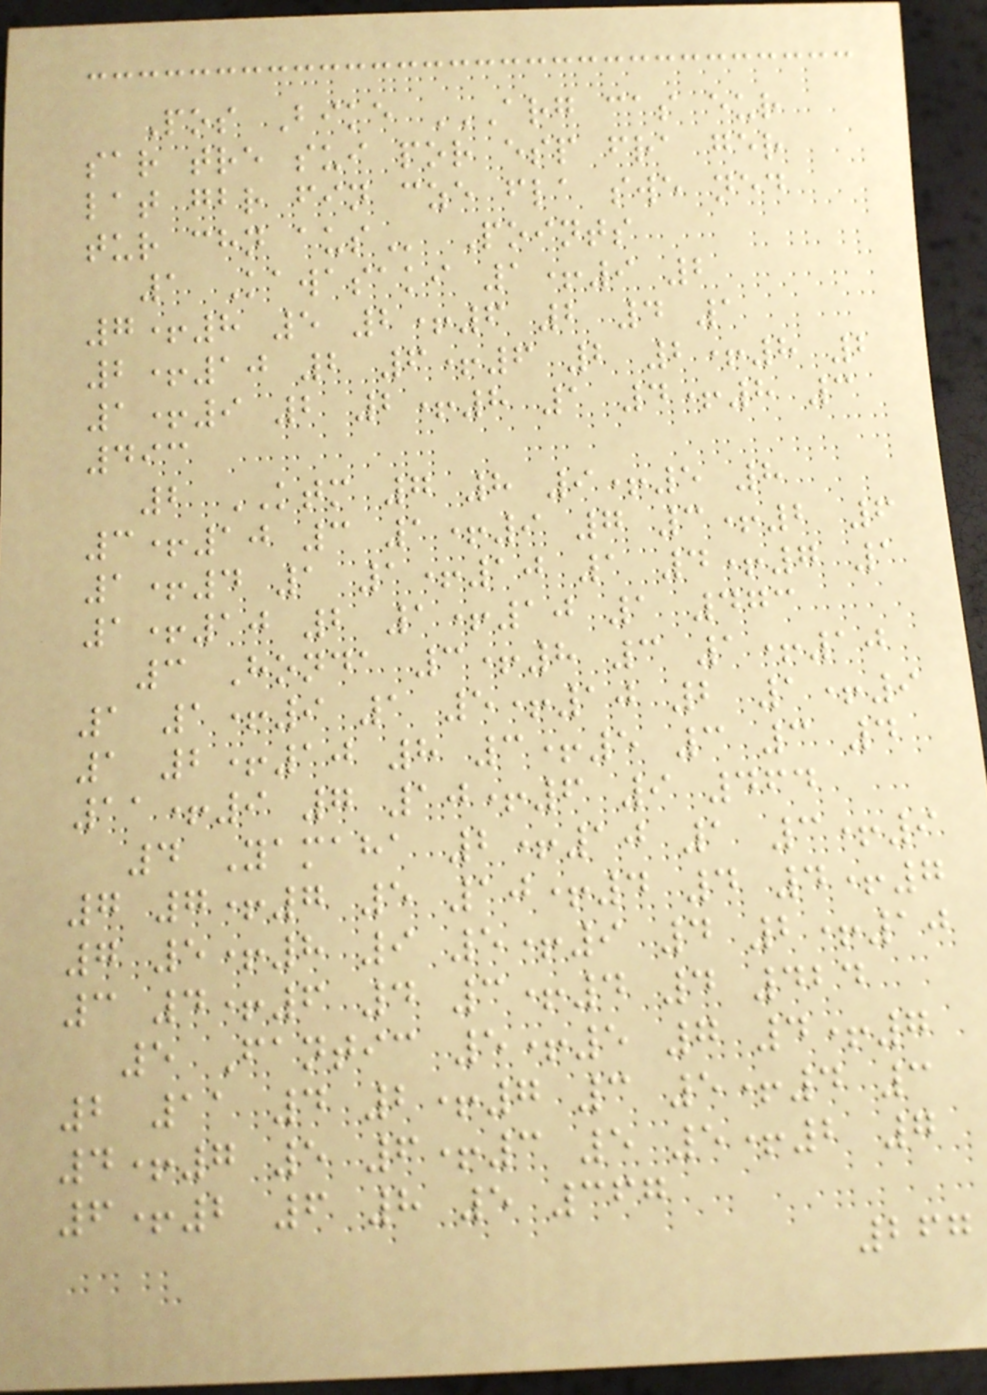Pos Bike ARG CAS EUR
SAR TRE SUI POR ESP FRA GER
LAT GBR FIN CZE FLA SWE NED
TUR CHN AUS Points
1 Kawasaki 1+9 2
7+8 5 2+6 2 4 1
2+10 2 6+6 2 2+8 2
1+9 2 2+8 1 4+8 3
493
2 KTM 7 8 9+5 8
3+10 3 1+9 7 3+2 6
1+4 1 1+10 1 4+7 1
1+10 2 1+10 1 473
3 Honda 3+8 3 1+10
1 1+9 1 5+10 2 1+9
1 2+10 8 3+5 3 3 4
11+9 7 10+6 9 464
4 Yamaha 2+10 1 3+9
7 7+7 5 10+4 4 4+7
7 5+8 9 5+9 4 2+10
3 4+6 4 3+4 4 424
5 Fantic 5+5 7 4+7
2 11 4 2+7 3 5+4 3
4+7 5 6+3 5 5+2 7
6+2 6 8 5 367
267
